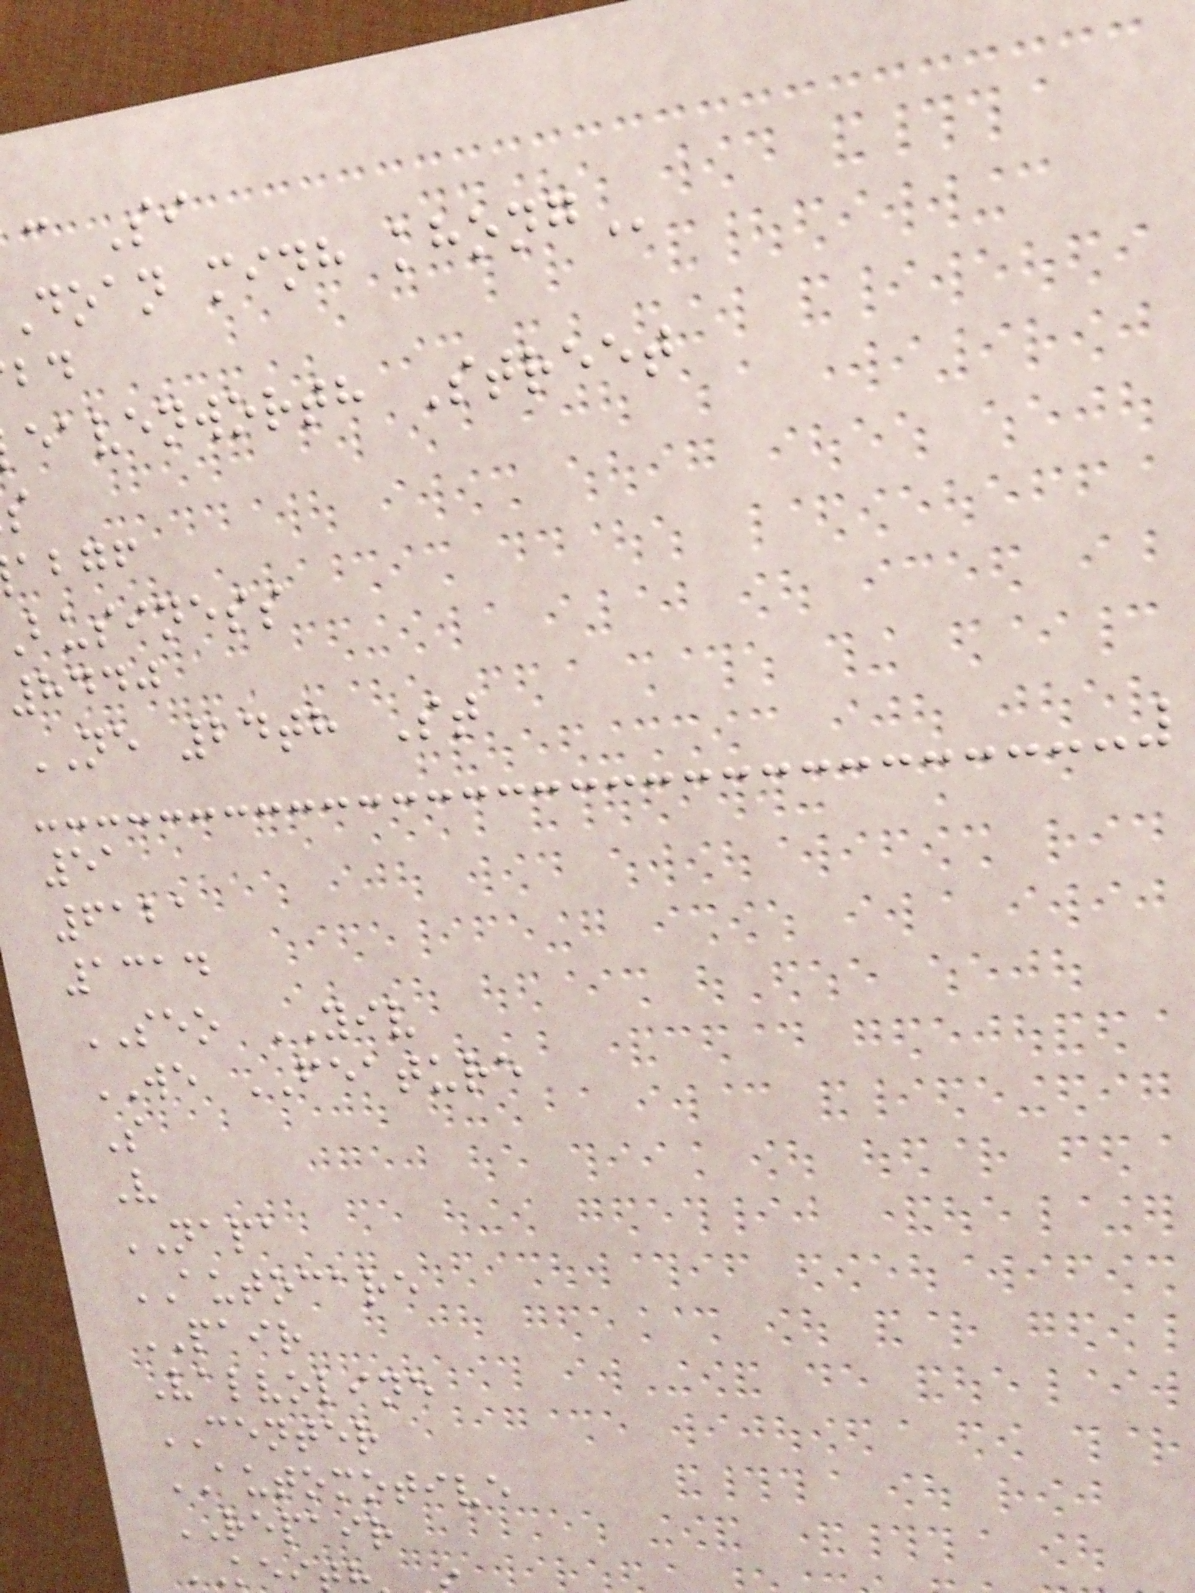c Si
doan minh
eavenworth Street
abgf
business
8440
NE 24th St
51
6121
1314
SEO YIV
WE FEATURE
S
V
NAPA
AUTOCARE
PAIR
Valvoline
CENTER
AUTOMOTIVE
REPAIR
KEI
